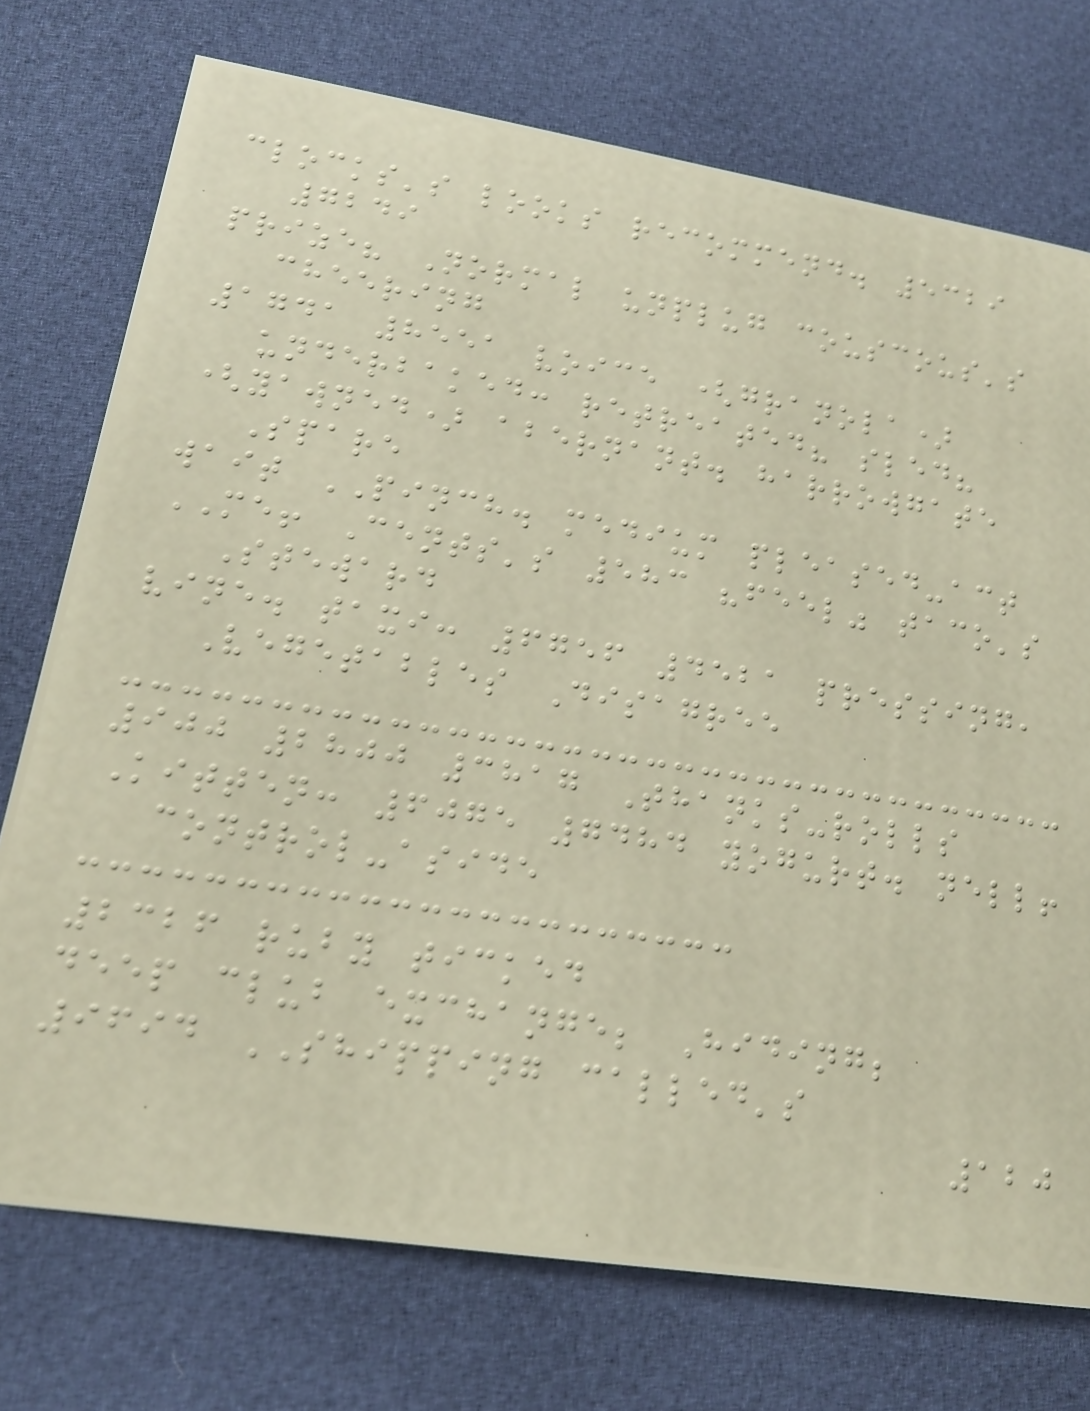clocks's looks recommend. 5329
7249
prize? Normal unplug couscous's
cheering
1741 8551 voice (granola)
underbaked: retreated? sled?
(yawned) abernant. harrowgate
Spare
wait PINCH. medium pleased-act
ME! Cents's 583 "feel" taco's
Steward
vine. taxi: 6756 4521 pressing,
Vegetables Disagree
900 2800 3817 Thanks-rolls
Kitten: 6075 7484 yogurt. nell!
control-aside
2326 ruby ticked
deep club exchange; Hiding;
9694 SHIPPING called's
120
